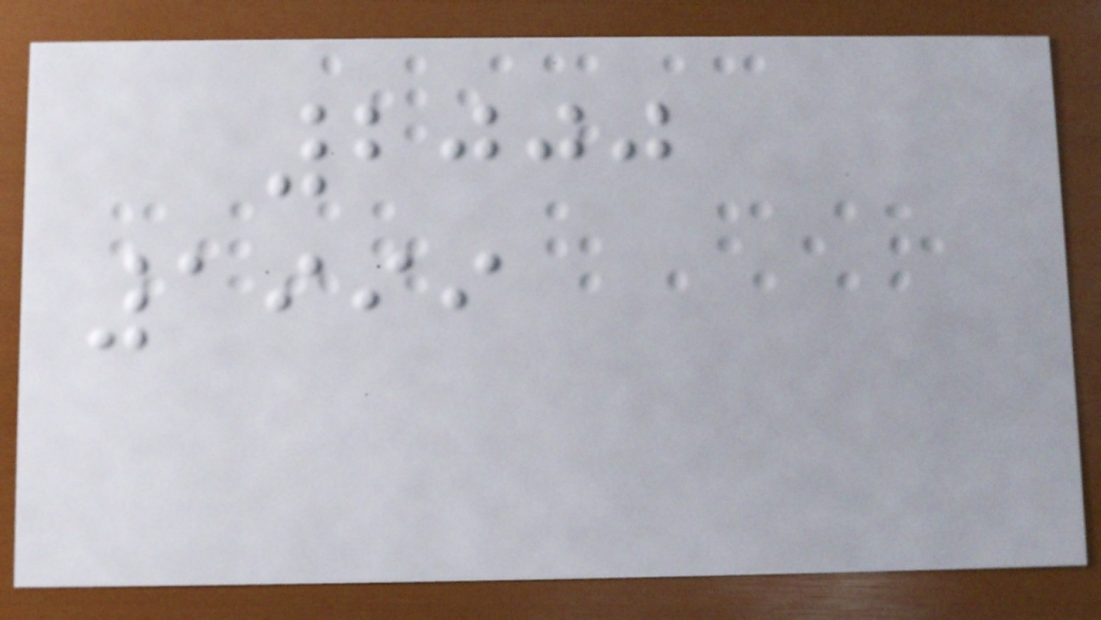2000
1999
